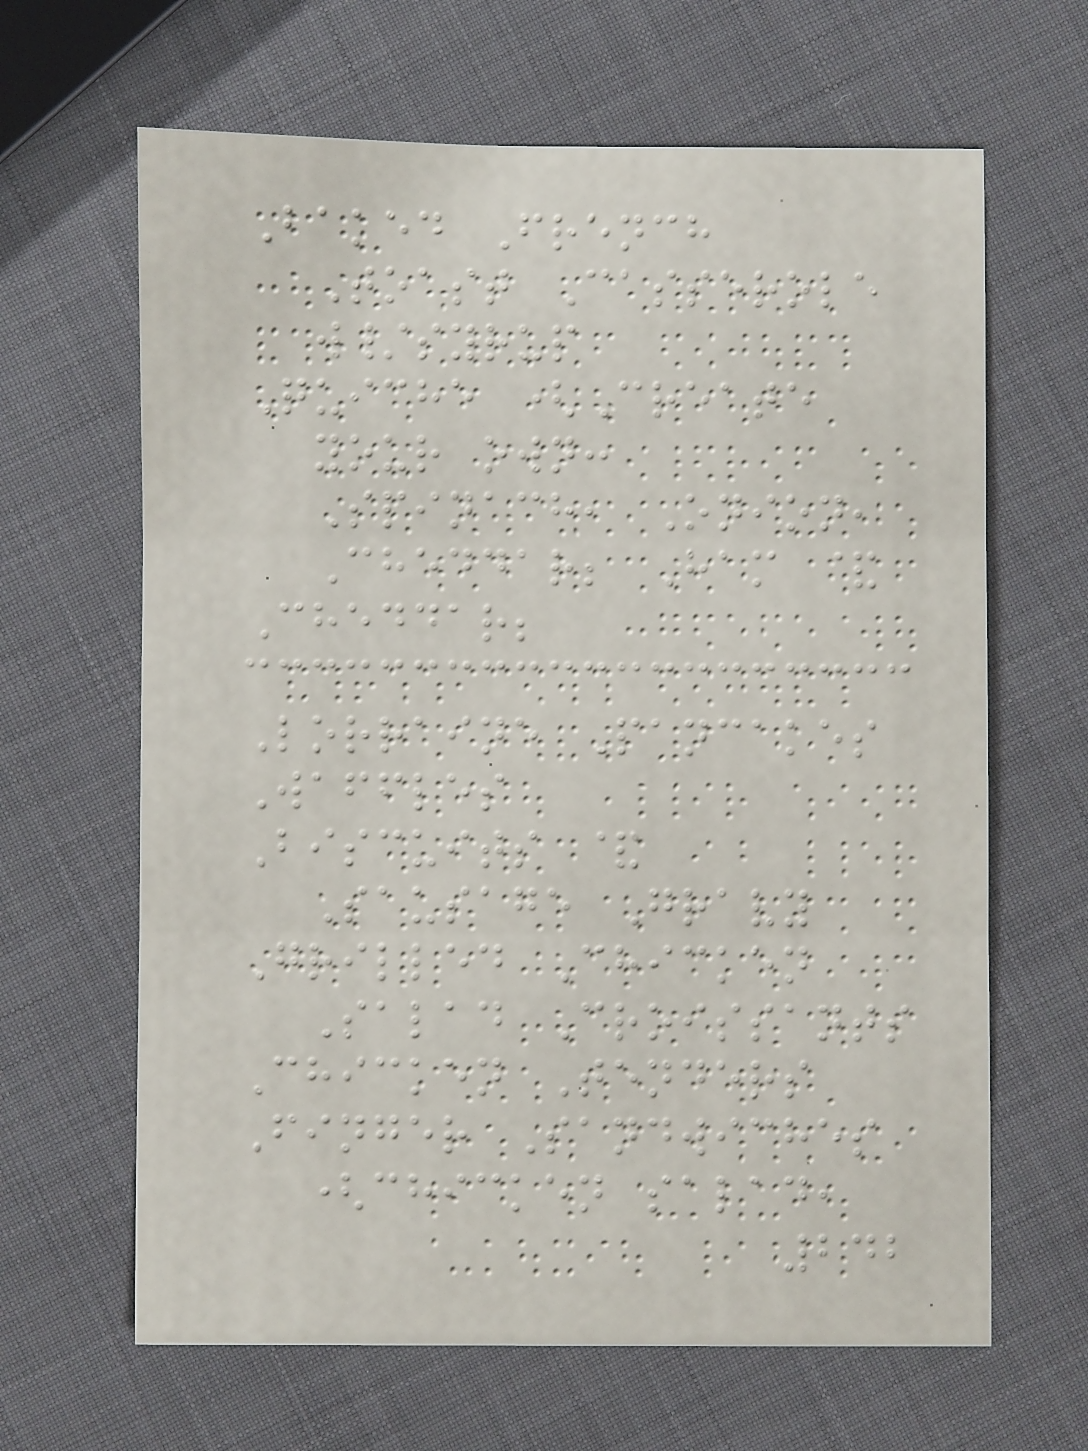Baked French
Toast Casserole
w/syrup
Quiche (Create
your own:
Spinach, Onion,
Cheddar; Ham &
Cheddar;
Lorraine Pancakes
Waffles
Biscuits &
Sausage Gravy
Grilled Chicken
Salad Croissants
Chicken Tenders
Finger Sandwiches
(chicken salad,
242
